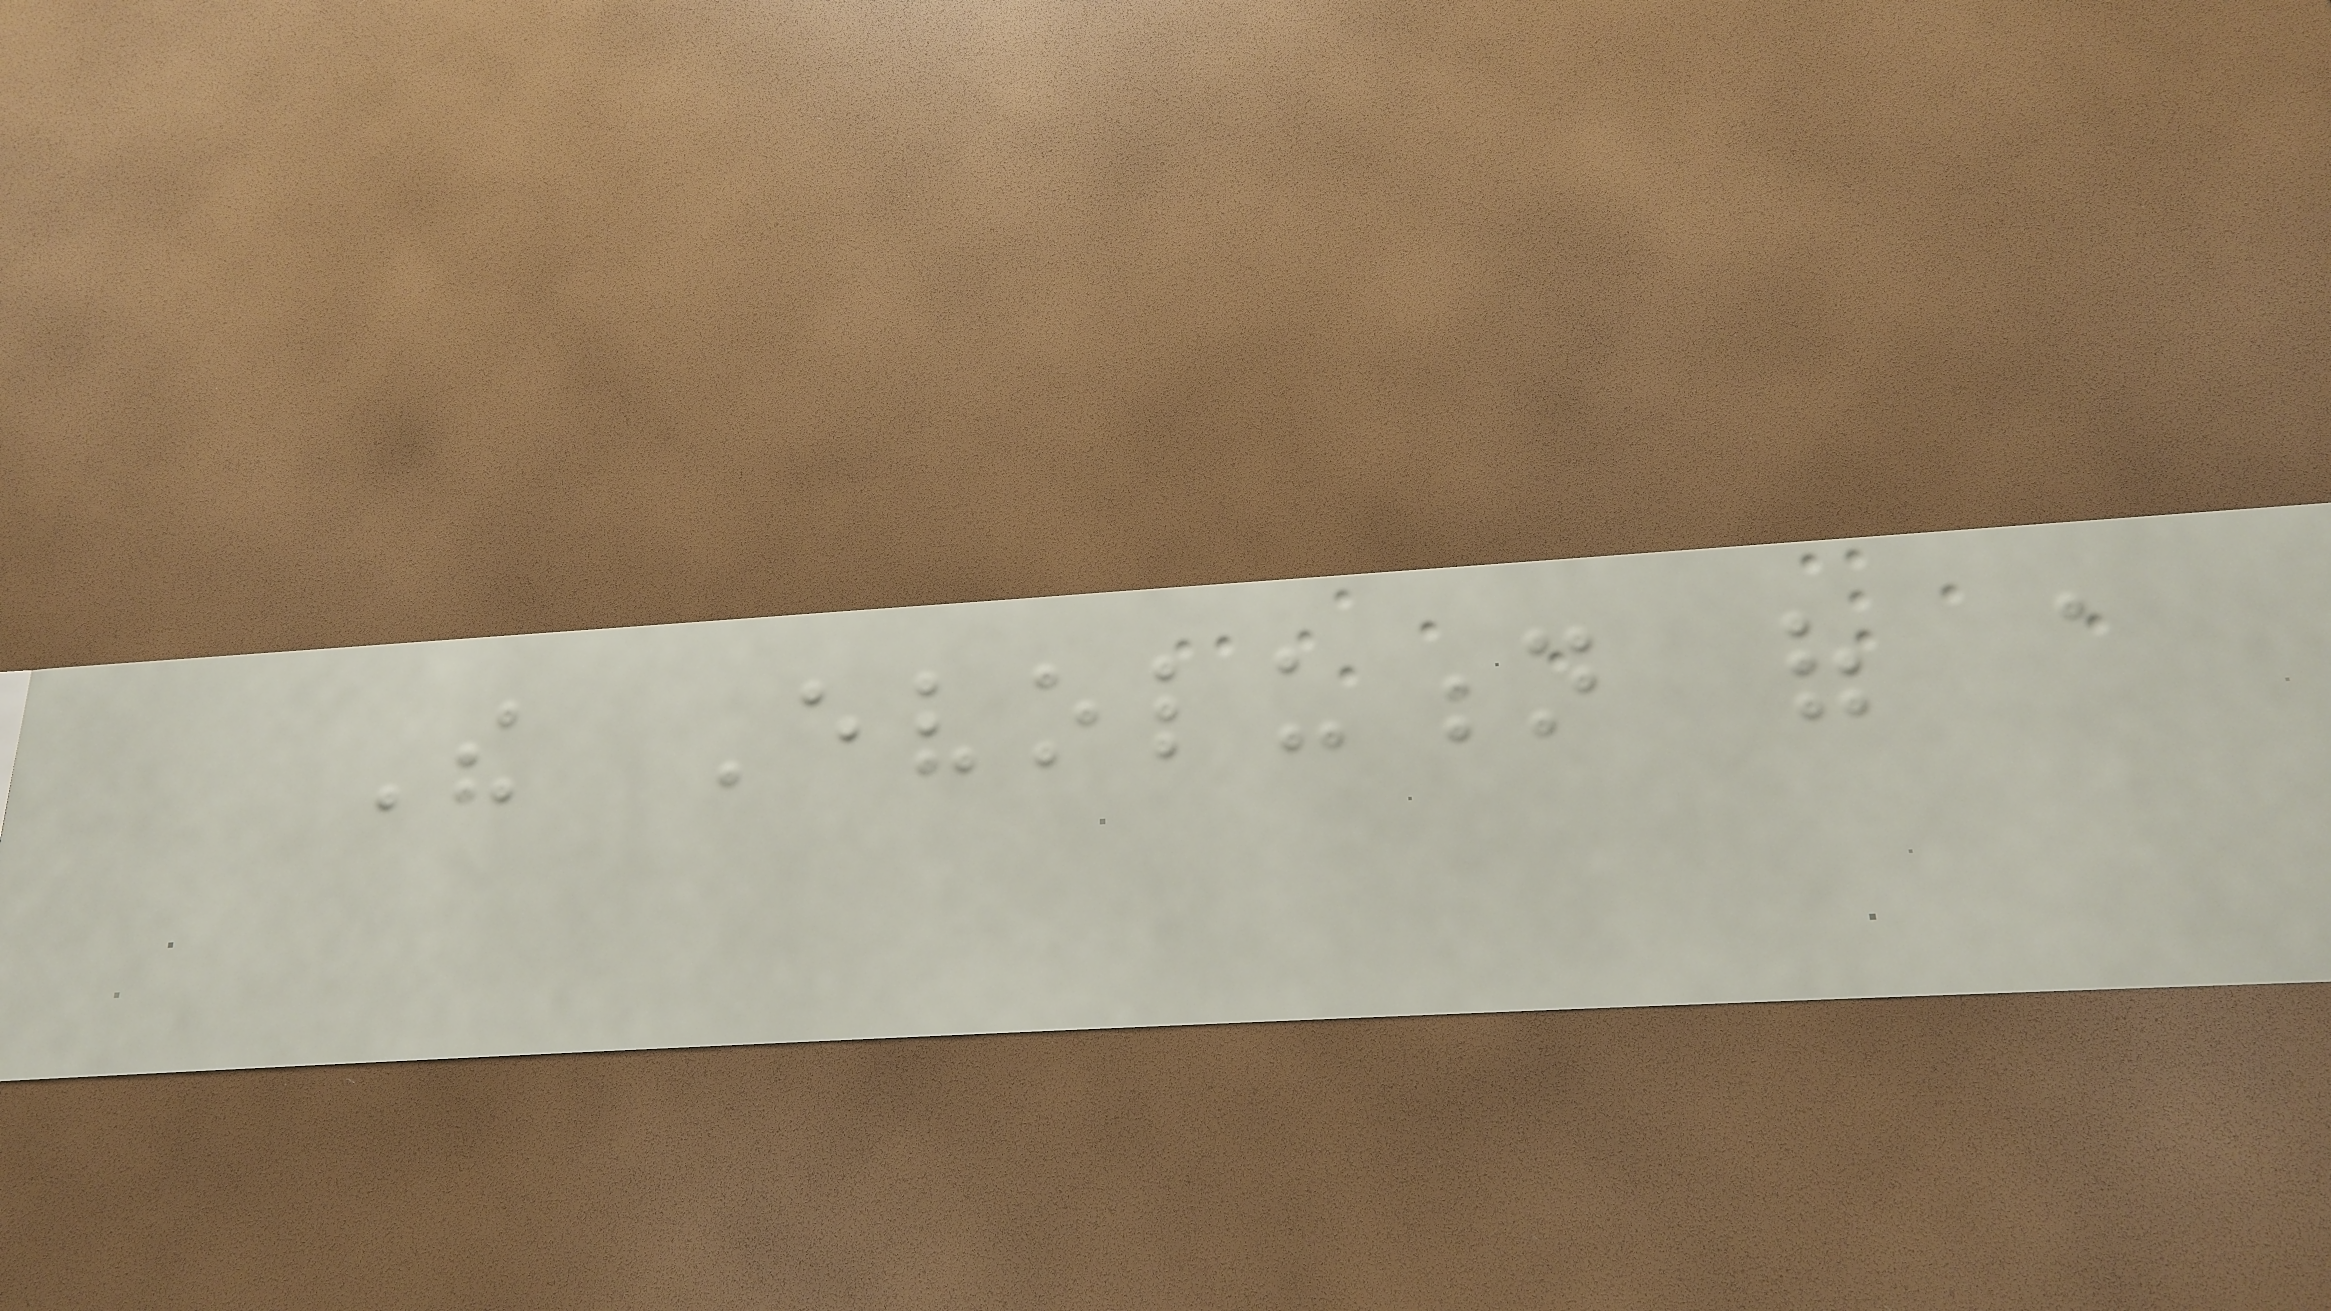The Evolution of a
